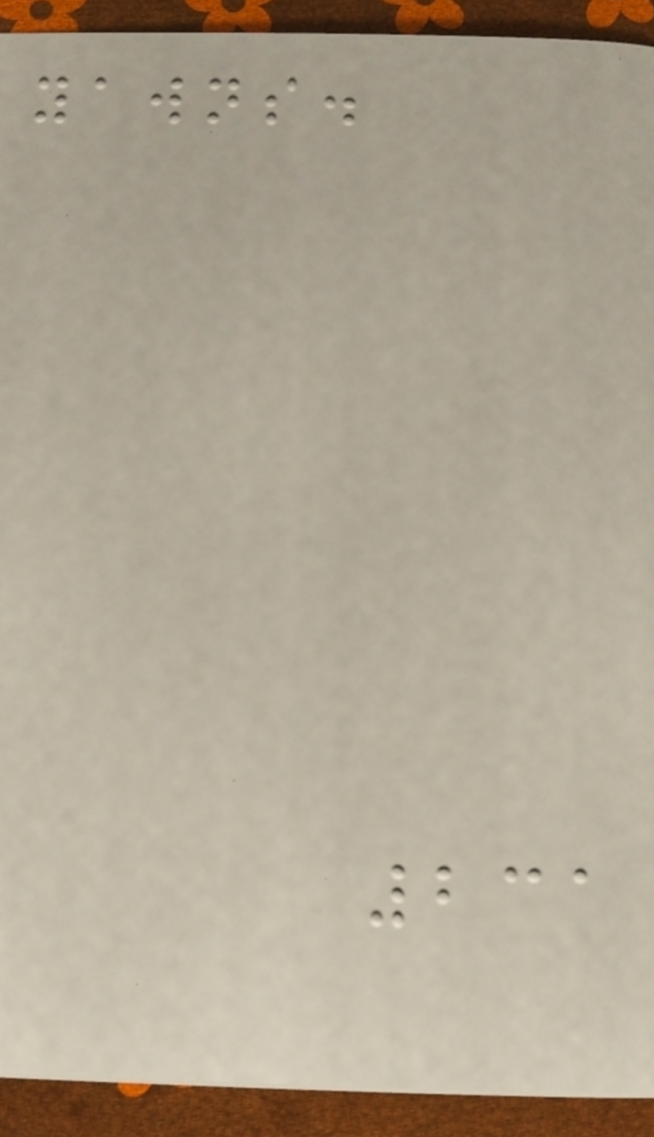yawns.
231
